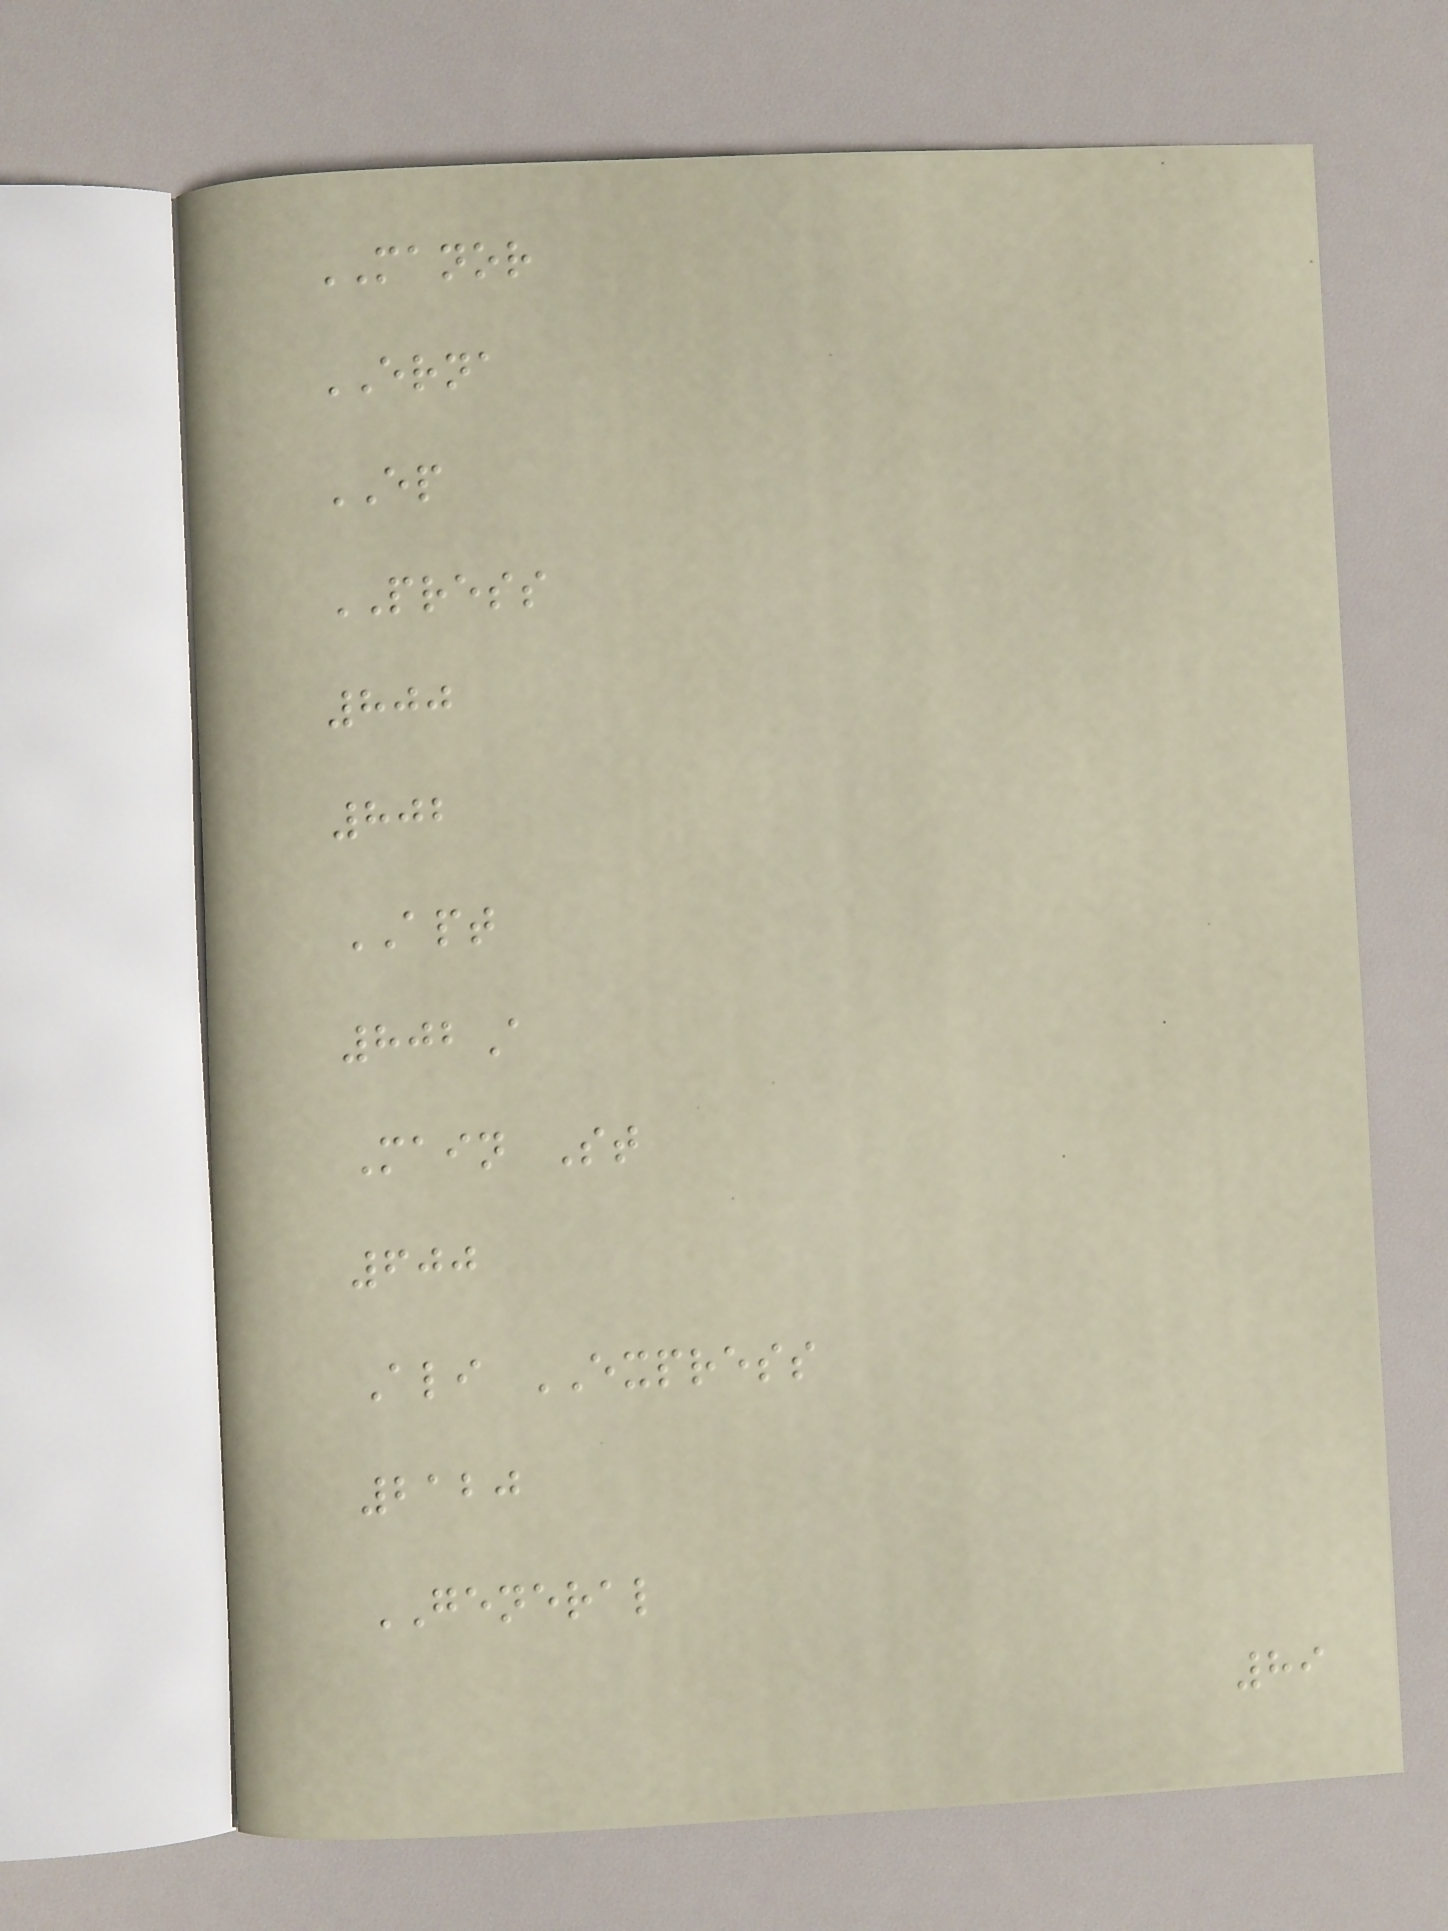MANOR
ERNA
EP
PRESS
800
802
APT
802A
Main St
600
Ali EXPRESS
2120
GENERAL
89
